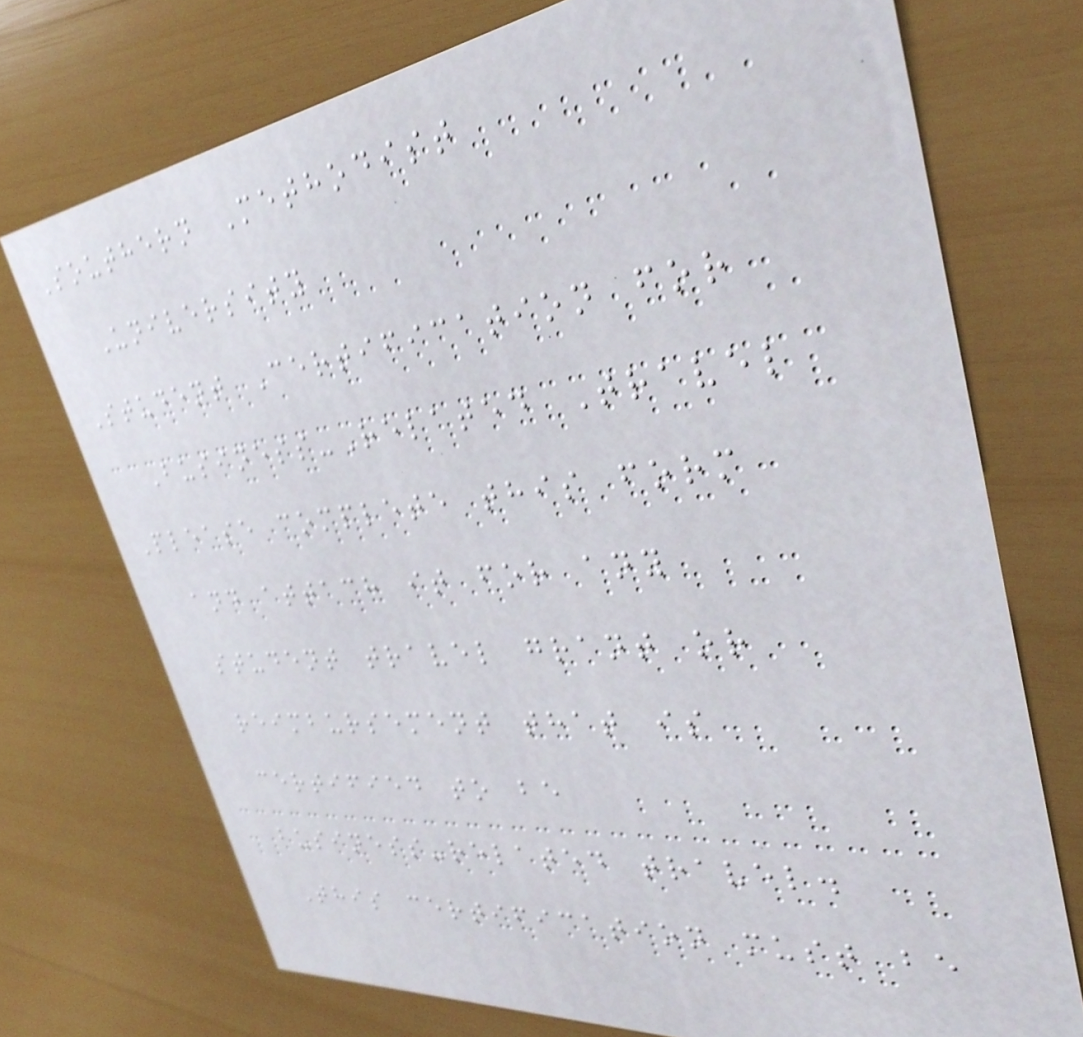Southern Methodist
University
Student Certification for
Business-Related Travel
Please complete this form
and attach it for any
student travel grant or
reimbursement that is
certified to be
business-related travel.
This certification must be
